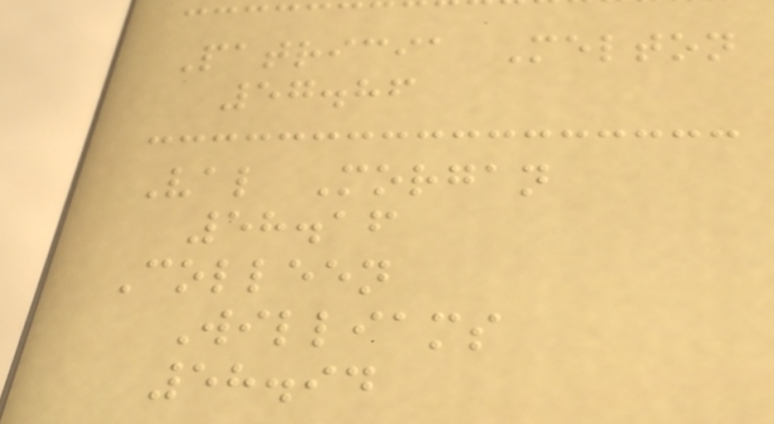Patricia Melton
57.86
Val Morgan
58.16
Colleen
Williams
58.94
